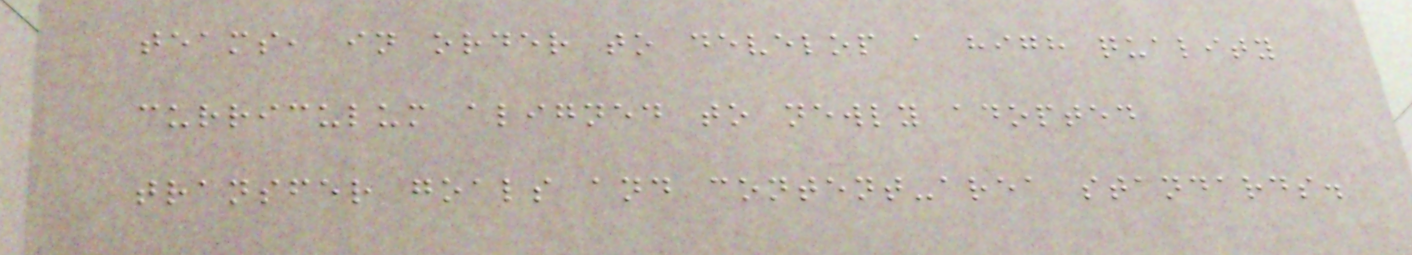teams, in order to develop a high quality
curriculum aligned to newly adopted
transfer goals and content-area standards.
